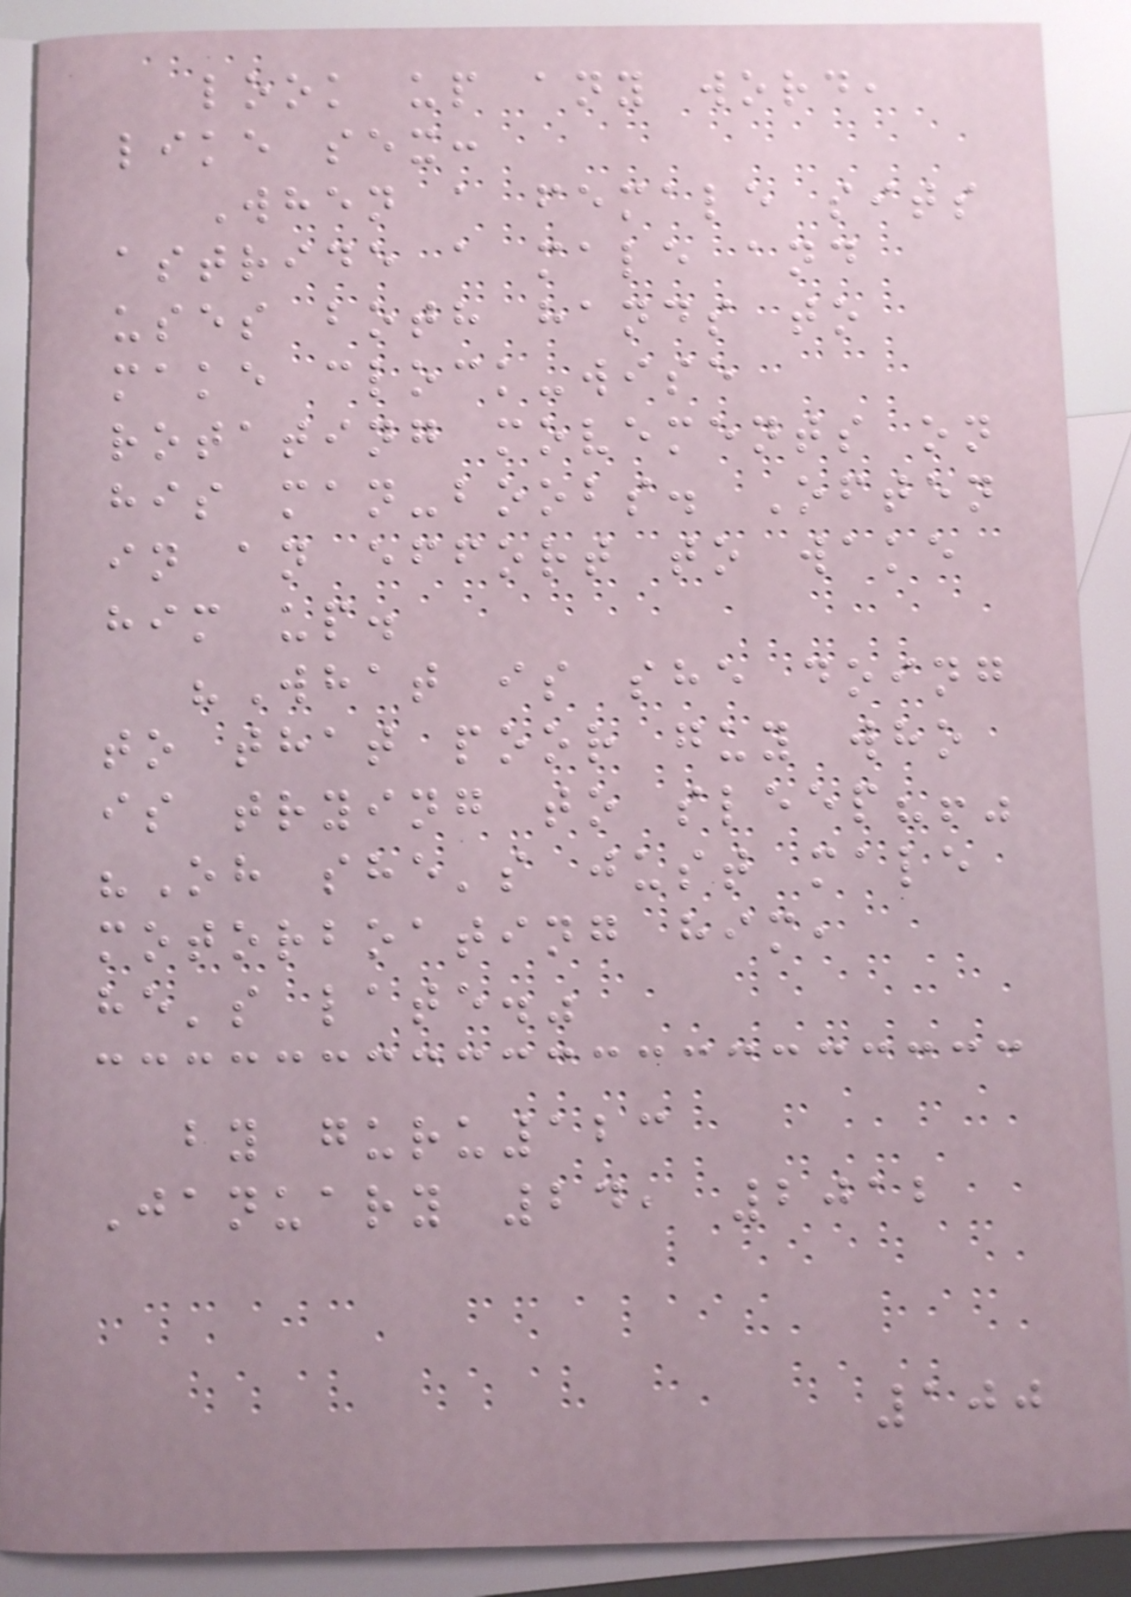look up any word,
like sex:
When a female sits
astride a male and
uses both hands to
make clock-wise
rotating movements on
his man-boobs. Often
in an effort to wake
him up.
"What is she doing
to that poor guy who
is trying to sleep?!"
"Oh she's just male
motorboating him,
he's late."
by guru123
January 24, 2012
100
